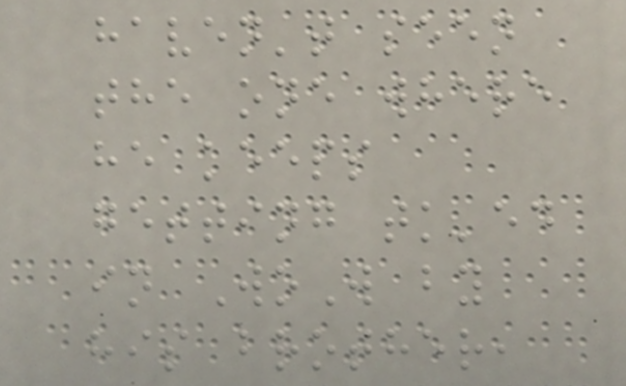haven't seen
the one where
he keeps
getting tk'ed
in WoW by
his brother,
